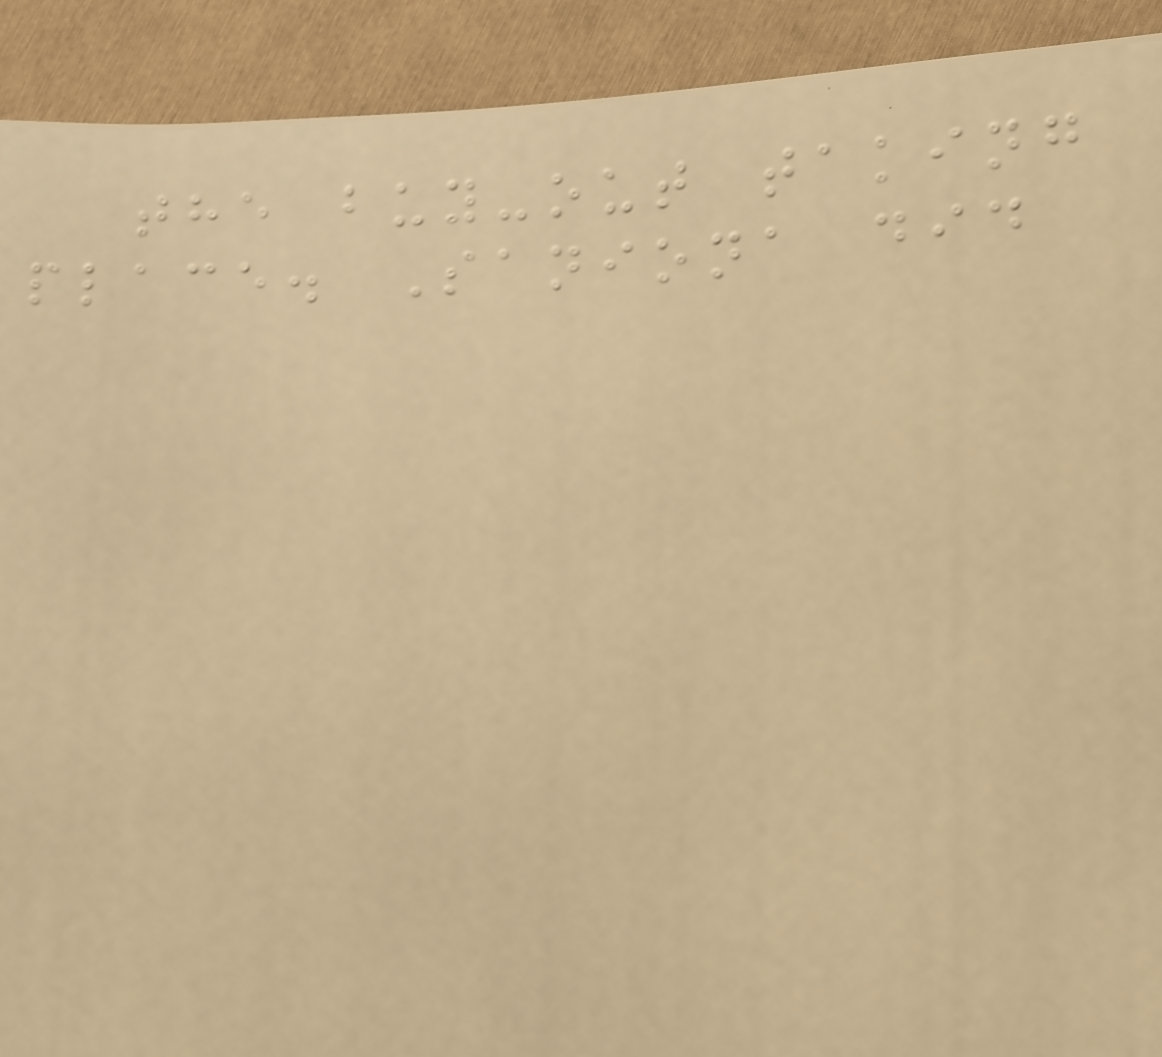the buy-out taking
place. Saniona did
